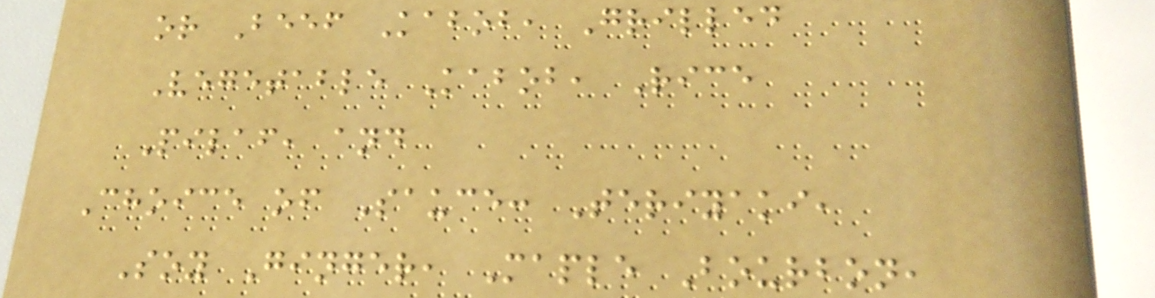or Beef Kabob, Grilled
Vegetable Kabob, Rice
Pilaf, and
Choice of Sauce: Teriyaki,
Soy Ginger, Maple Bourbon,
